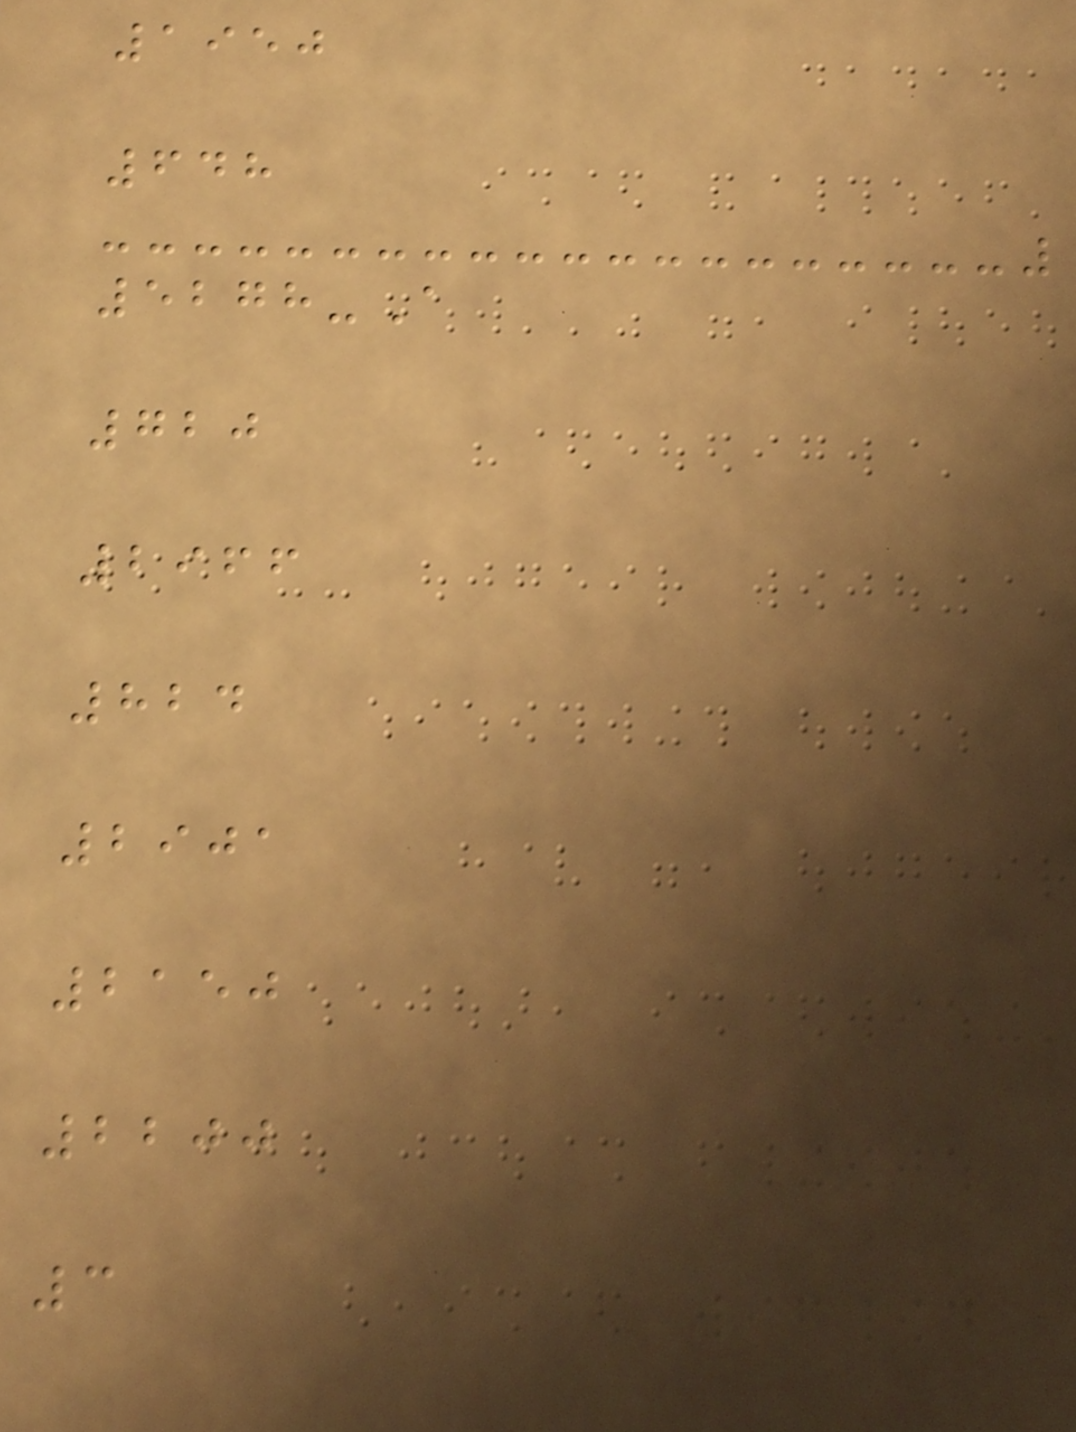1950
648
5278-A
720
2966
824
2901
2150
2200
3
